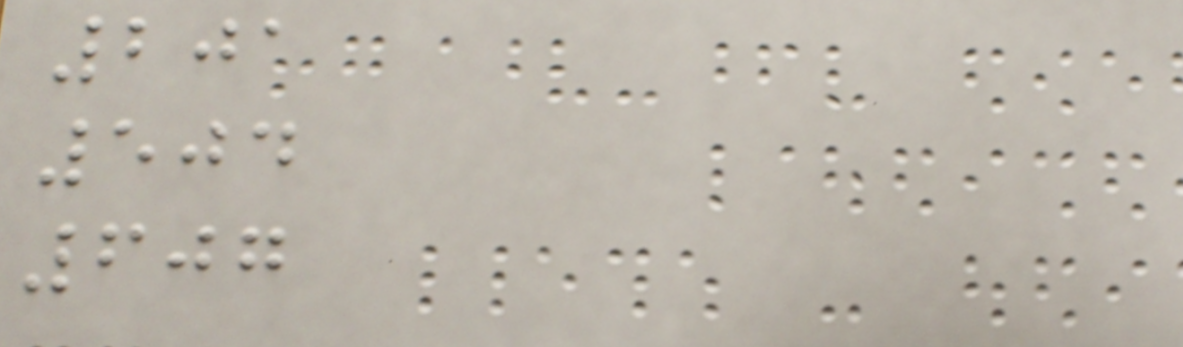201
504
607
